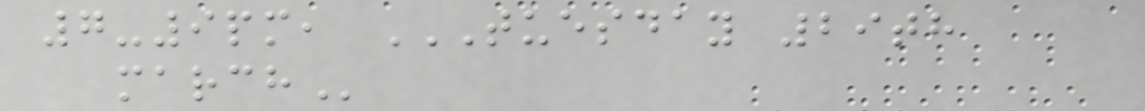7-9pm, TUESDAY 29TH
MARCH
